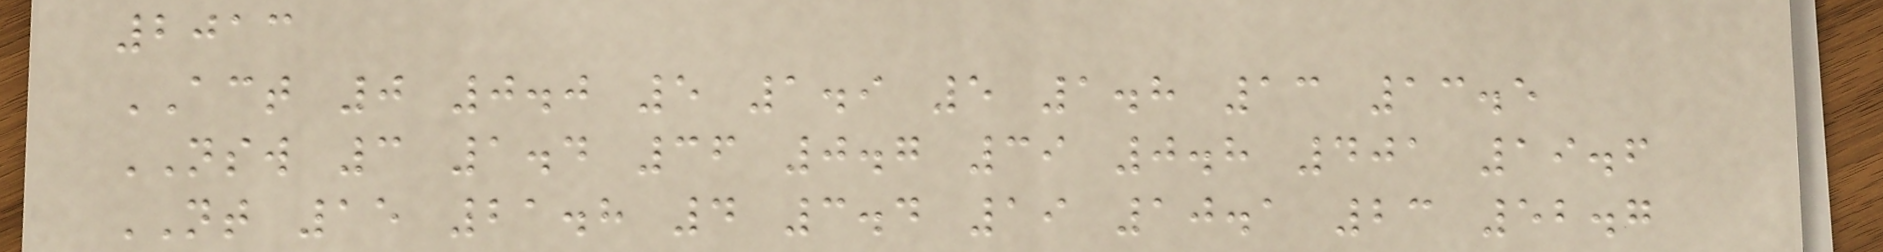2013
ACT 0 0.0 5 1.9 5 1.8 13 13.5
NSW 3 1.4 36 0.7 39 0.8 401 19.6
NT 15 21.8 4 3.4 19 10.1 23 52.7
